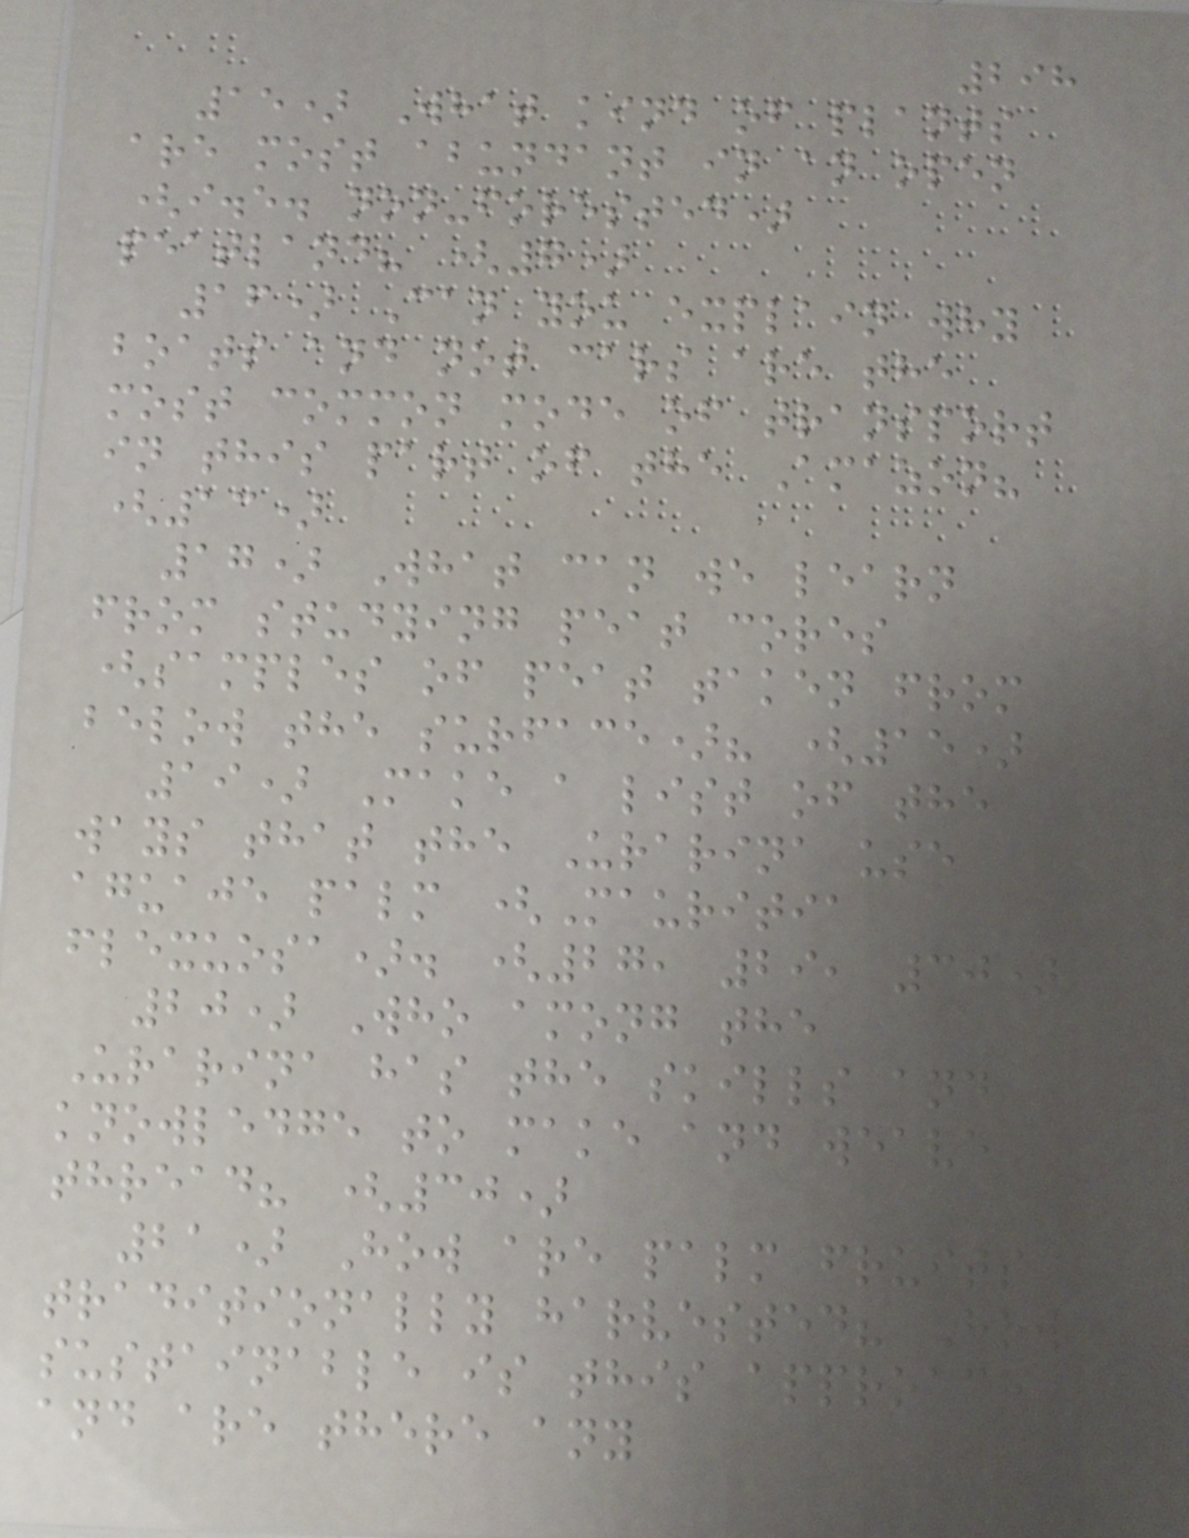298
15) What kind of plants
are most abundant in an open
(i.e. non-forested)
peatland? (7)
16) Can you explain why
boats and not cars are the
most common mode of transport
in this part of the Amazon?
(13)
17) What can we learn
from studying peat cores
(samples of peat taken from
below the surface)? (15)
19) Make a list of the
ways that the Urarina use
aguaje palm (Mauritia
flexuosa). (27, 29, 30)
20) Who among the
Urarina has the skills and
knowledge to make and weave
thread? (30)
21) How are palm fruits
traditionally harvested? How
sustainable is this approach
and are there any
